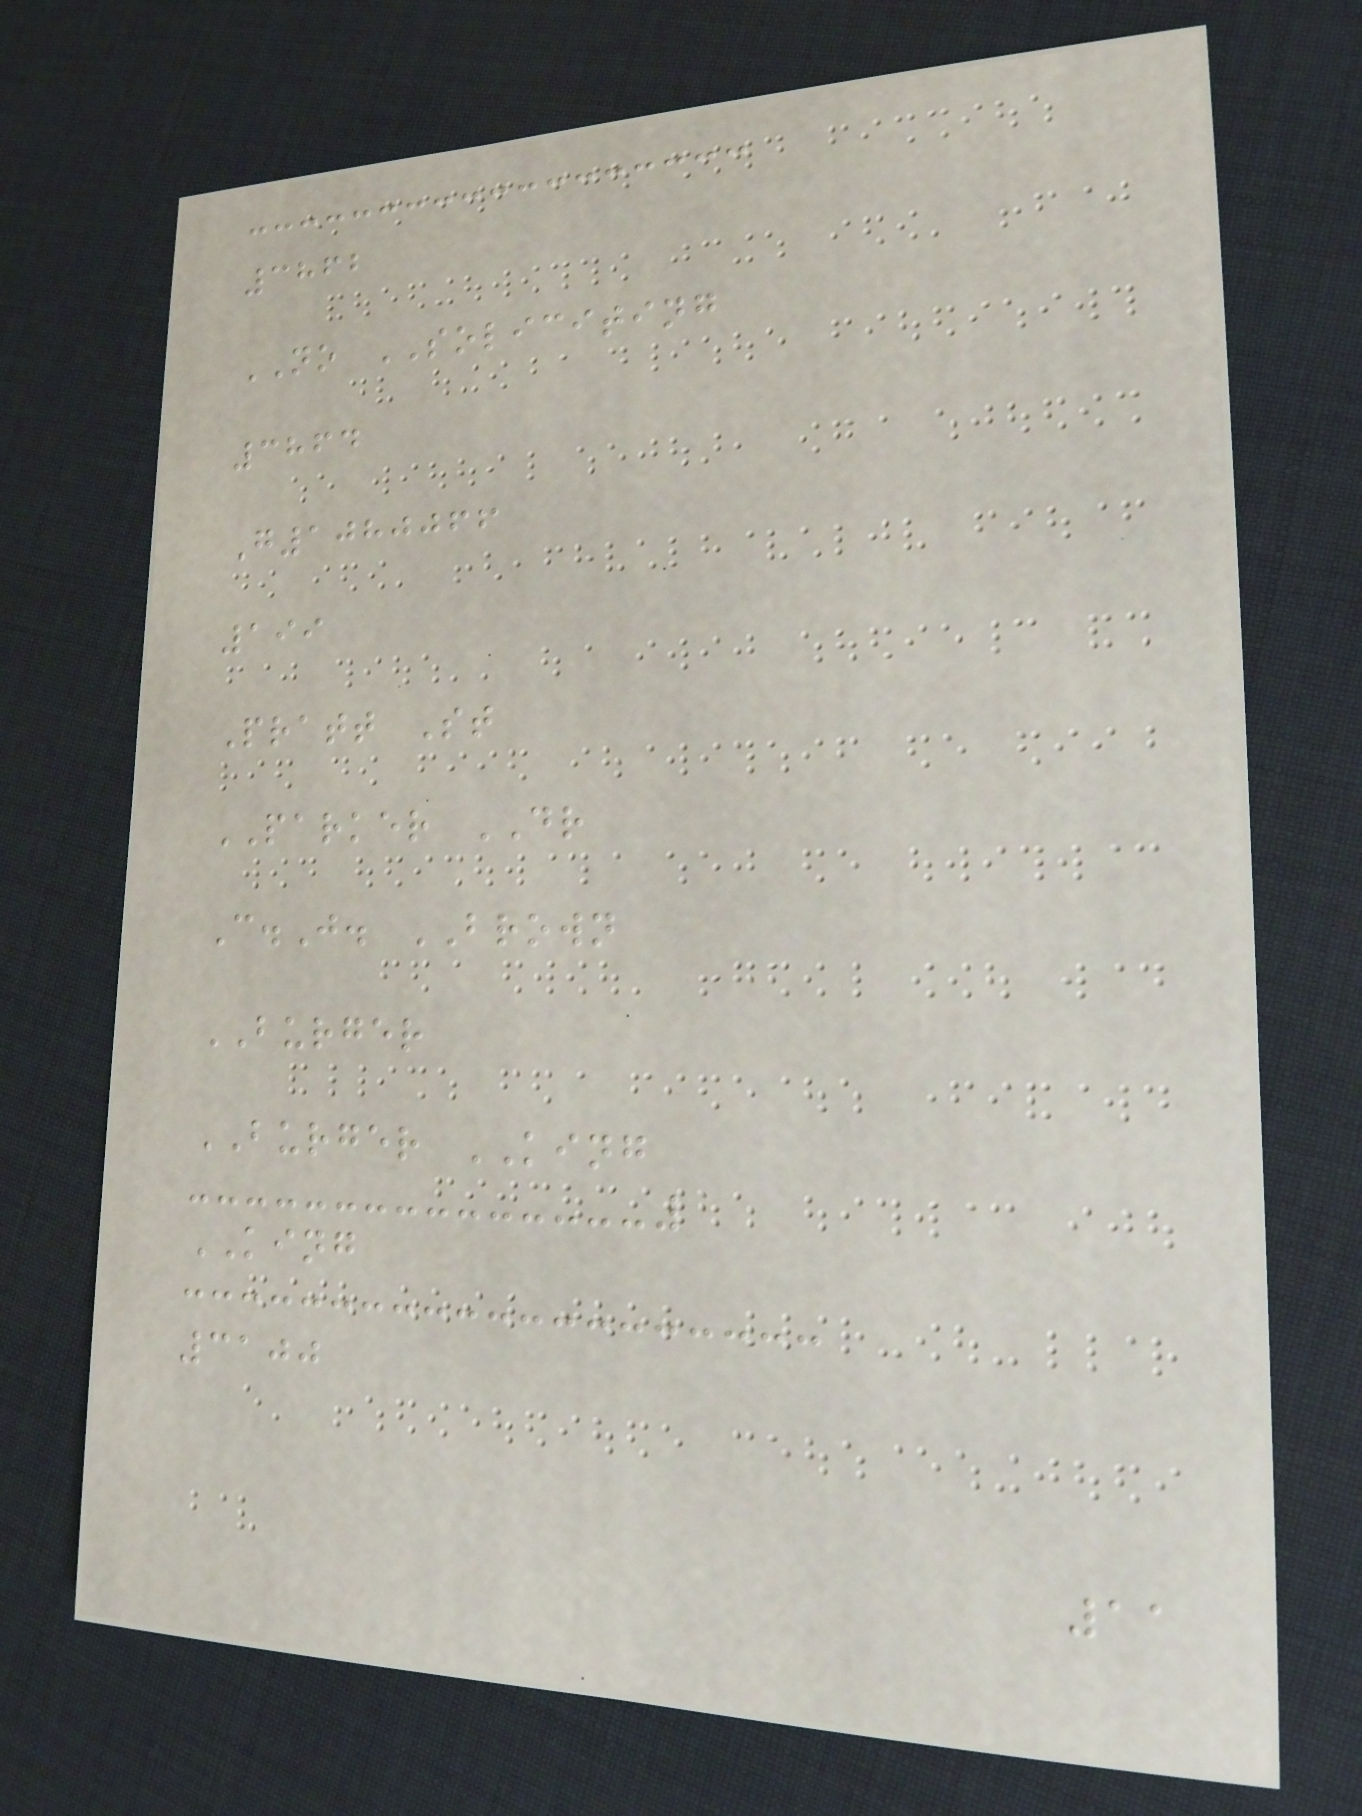3862
NO SOLICITING
3864
G1080066
199
Pratt St
PARKER DR
C.J. BROWN
BURGER
BURGER KING
KING
3100
11
